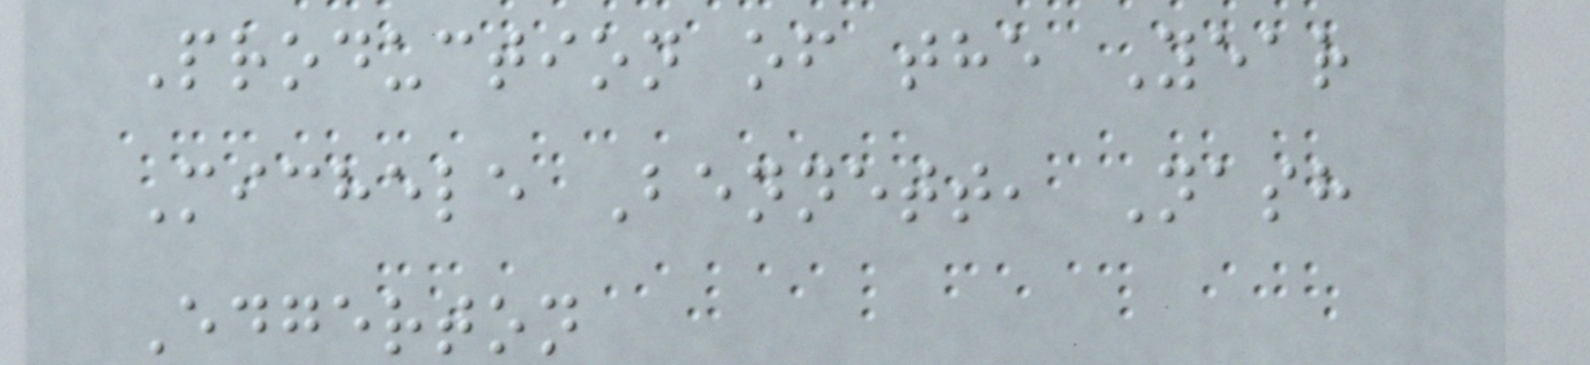Production of the Year
Michele Bennett, Nash
Edgerton
